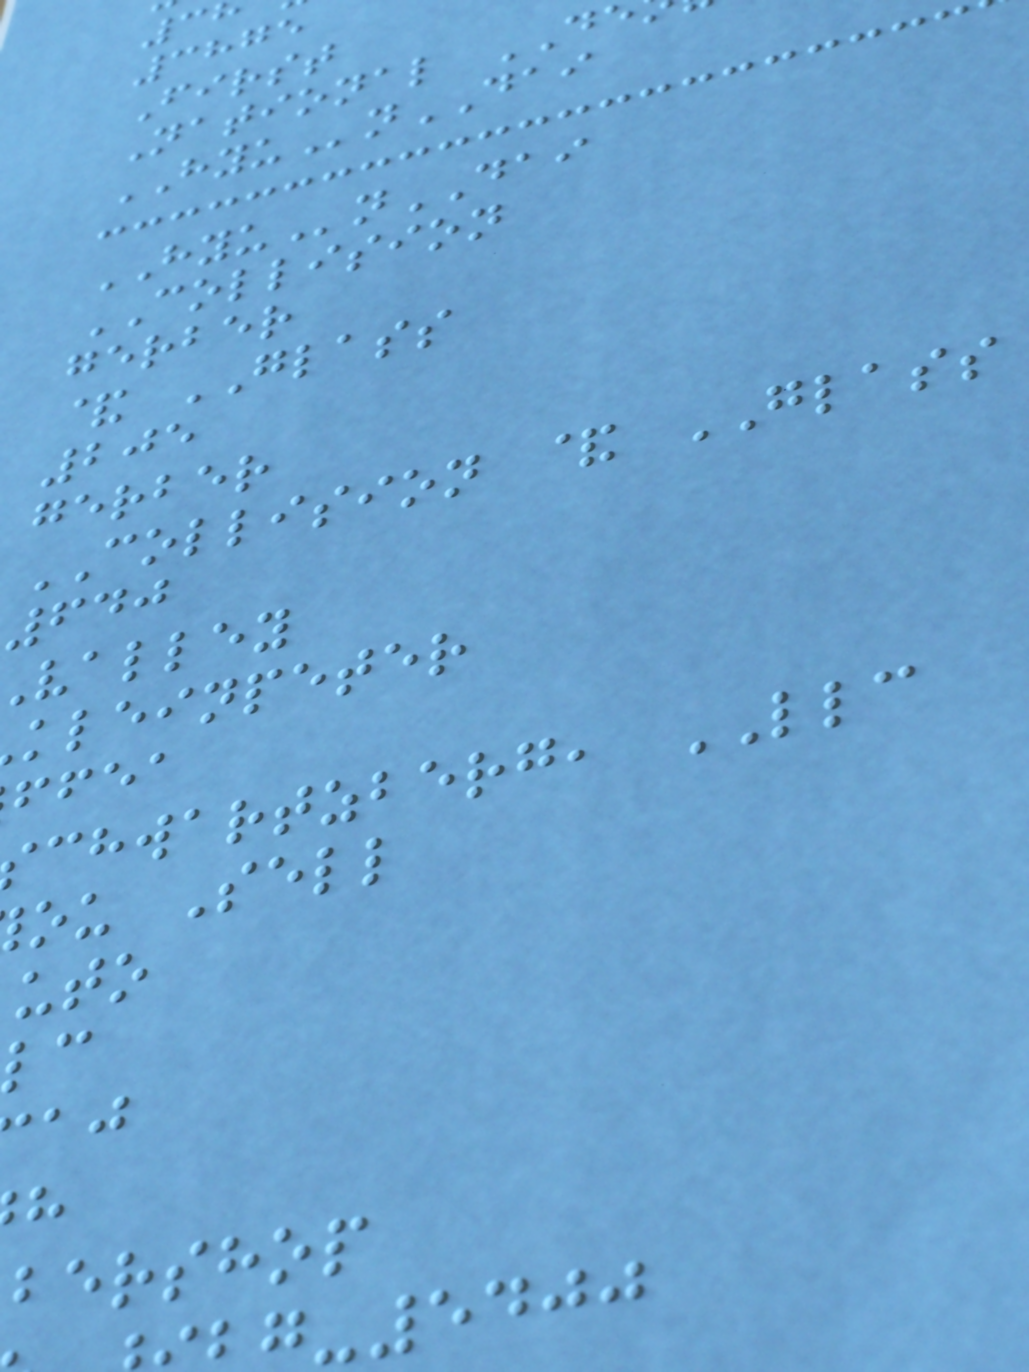3875
First
National
HYUnDAI
HYUnDAI
COLLISION
gerber
& GLASS
205
gerber
COLLISION & GLASS
640
valley
kleinpeter
ffea
chwartzberg, LLC
ou Sell
bershop
-5400
